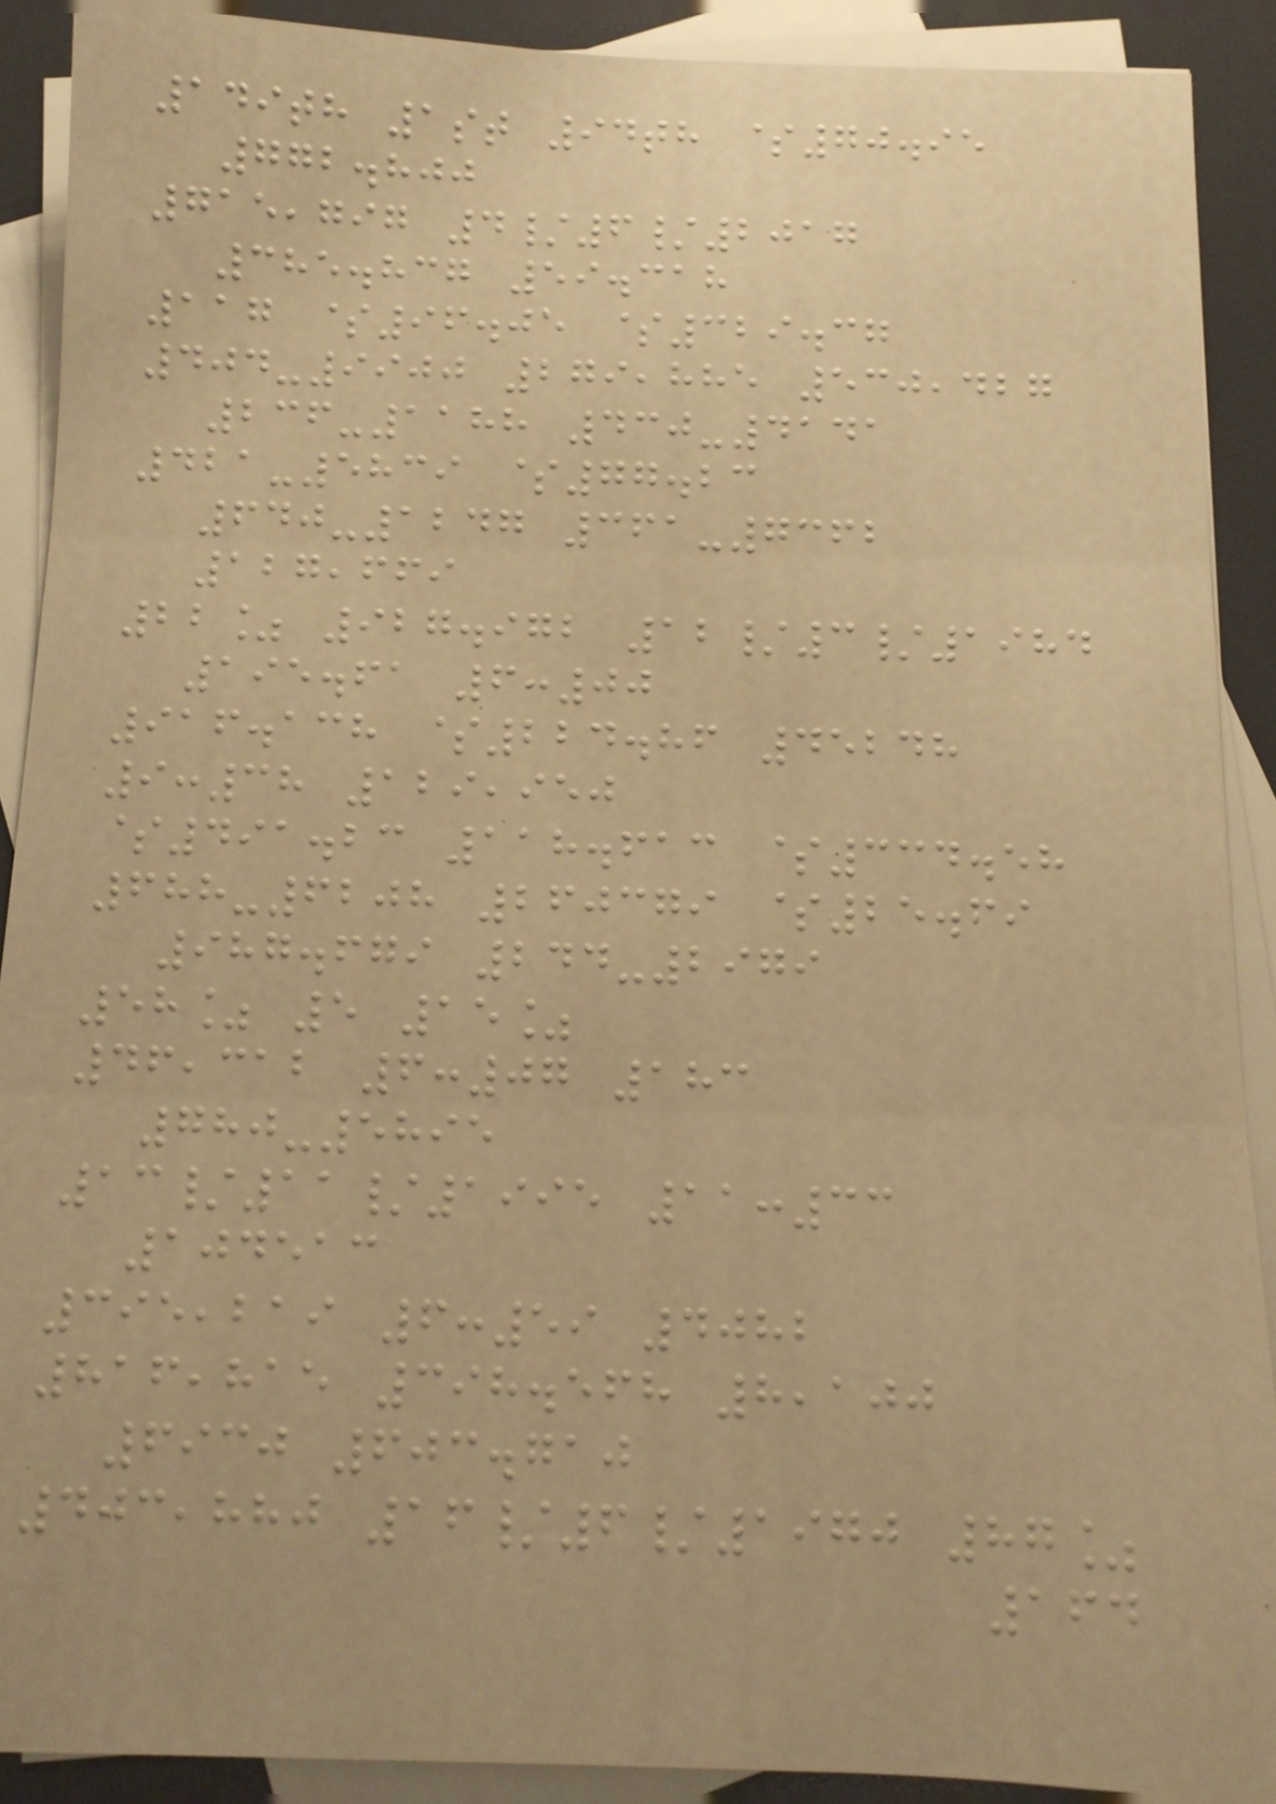149th 1st 94th $70.95
772.800
715,797 4/6/2017
385.837 59.318
117 $96.05 $329.37
404-9900 279,885 530,427
236-1188 430-4141
421-5839 $77.23
640-1247 361-7362
127,669
22% 927.972 12/3/1984
195.61 6:00
916.138 $224.86 45248
9:38 129,950
$491.23 118.613 $334.58
688-6208 260379 $25.69
987.679 244-2979
58% 5 15%
46,312 6:07 183
780-5895
13/11/1995 11:33
104513
395,219 6:59 4082
816,815 398.568 8,100
6930 603.710
403,880 16/6/1970 87%
164
